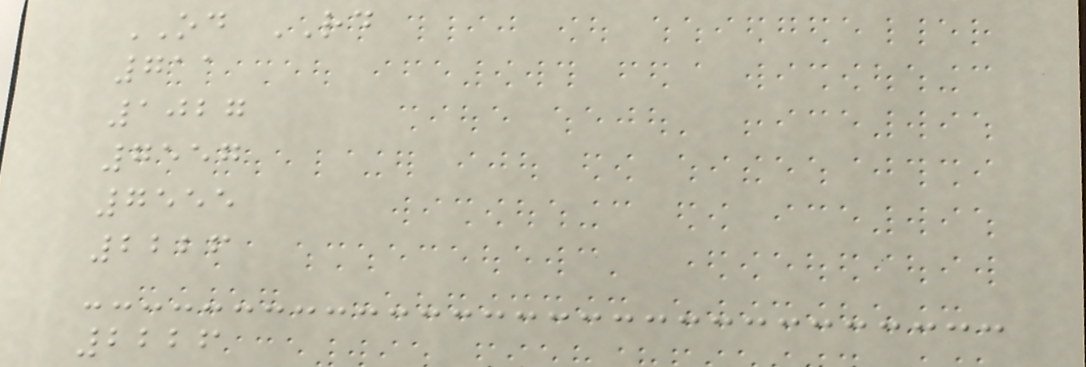OD RD
711
1027
7557
7555
2226
2226
